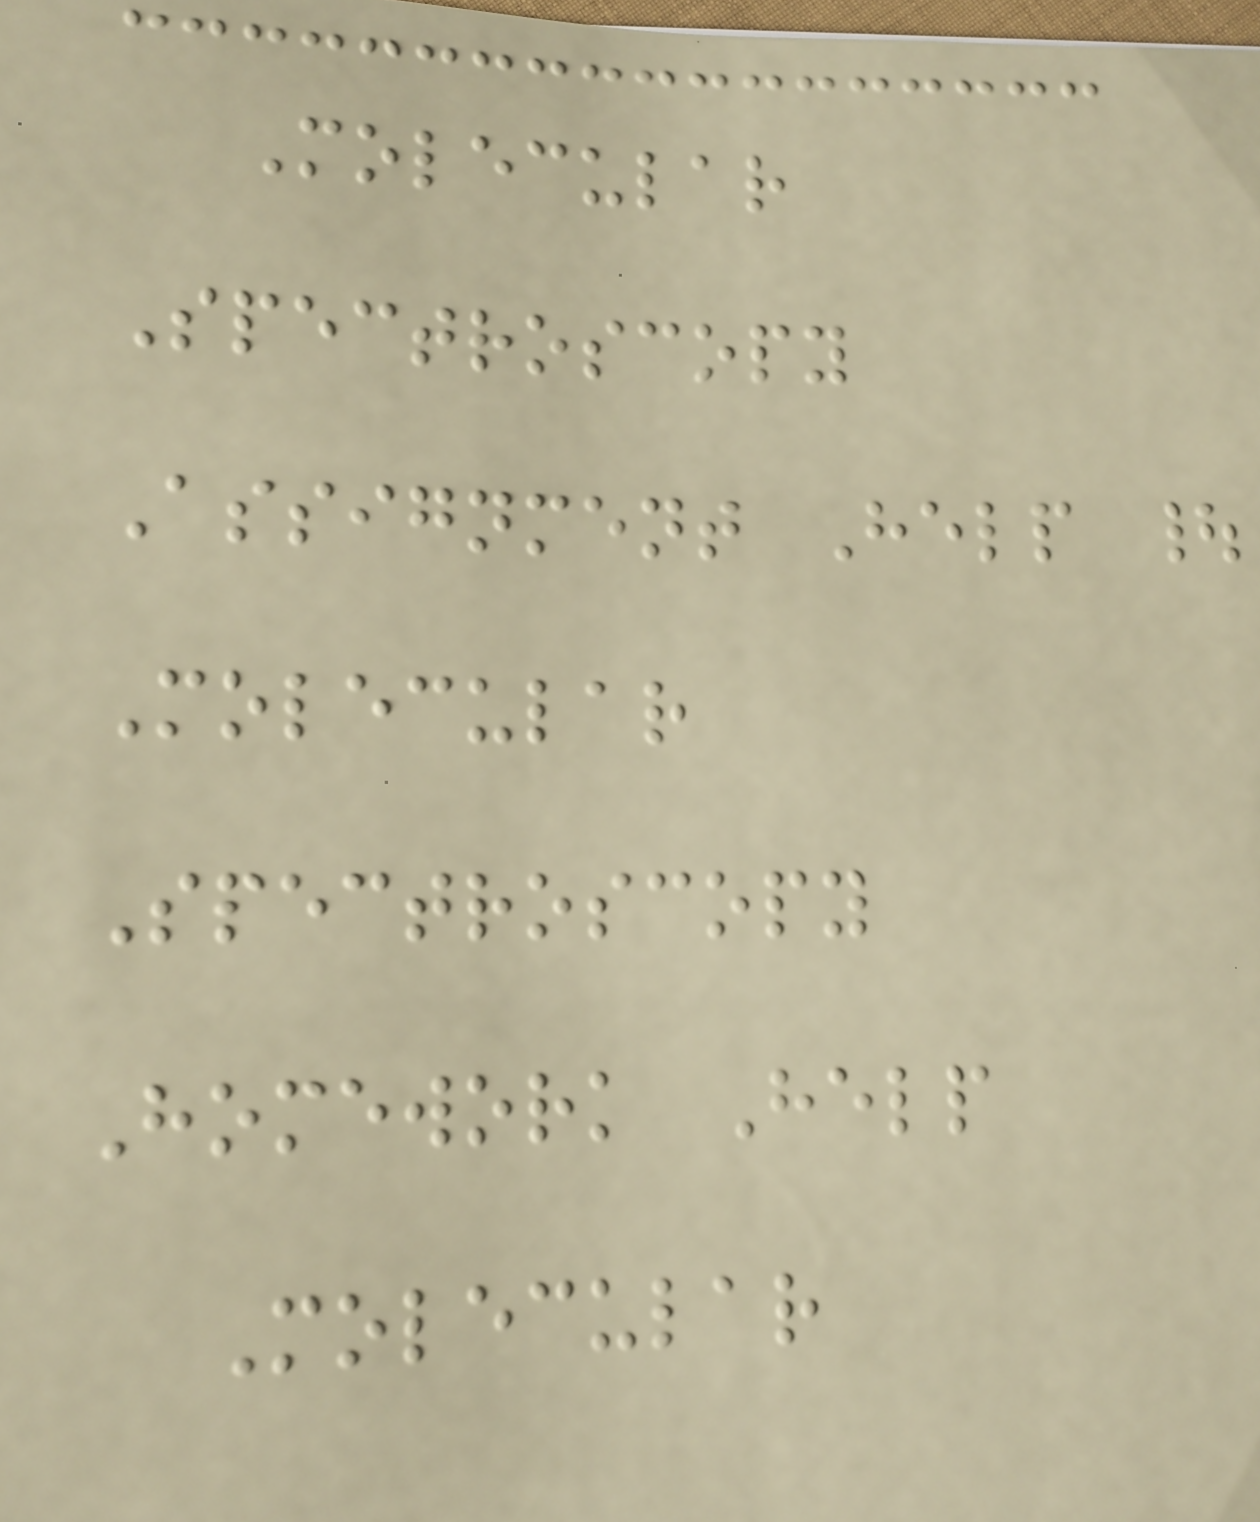Molecular
Spectroscopy
Assignment Help |
Molecular
Spectroscopy
Homework Help
Molecular
